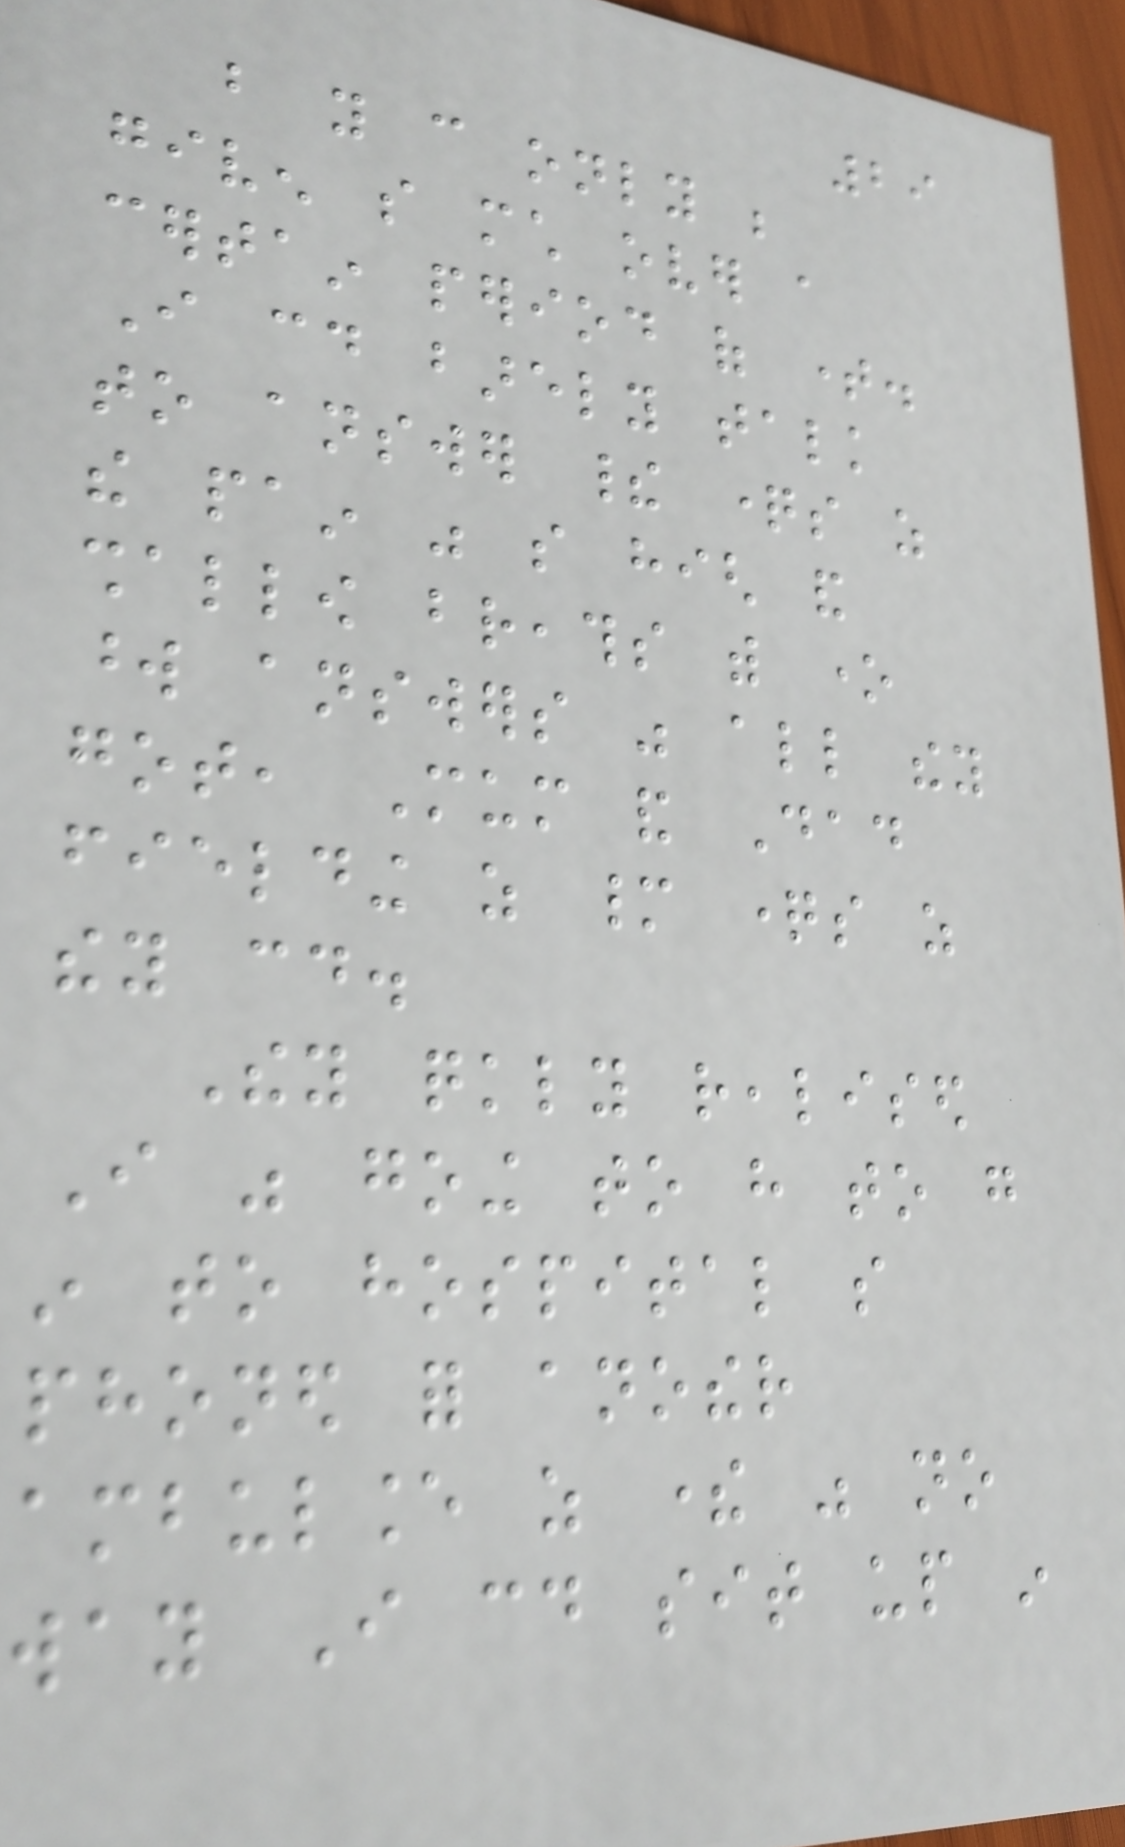29
but you can only be
given so much over a
certain period of time.
I could barely talk
to answer their questions as
the pain was so high and
shallow breaths with one
word answers was all they
got, Mum and Dad
fielding as many questions as
they could.
They quickly realised
I was going to have to go
in to hospital so
phoned for another
ambulance as there was no
way I could sit up in
